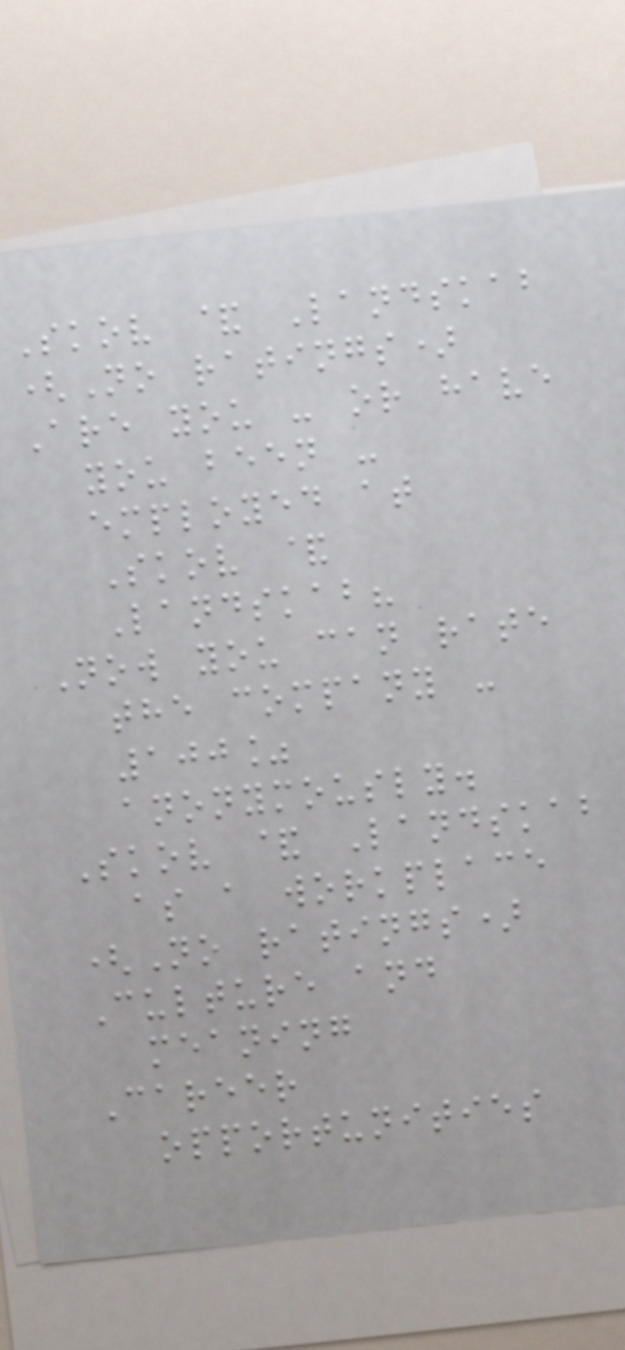Skov & Landskab
(No ratings)
Are you - or have
you been -
employed at
Skov &
Landskab?
Now you can rate
the company -
100%
anonymously.
Skov & Landskab
as a workplace
(No ratings)
Culture and
meaning
Career
opportunities
